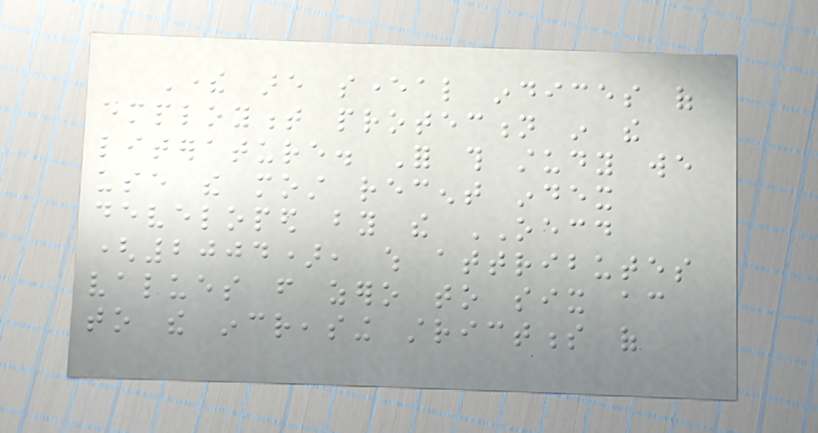There are several indices of
employment protection in the
literature. For this study we
use the most recent index
developed by the OECD
(2004), which attributes
values from zero to six according
to the increasing strictness of
